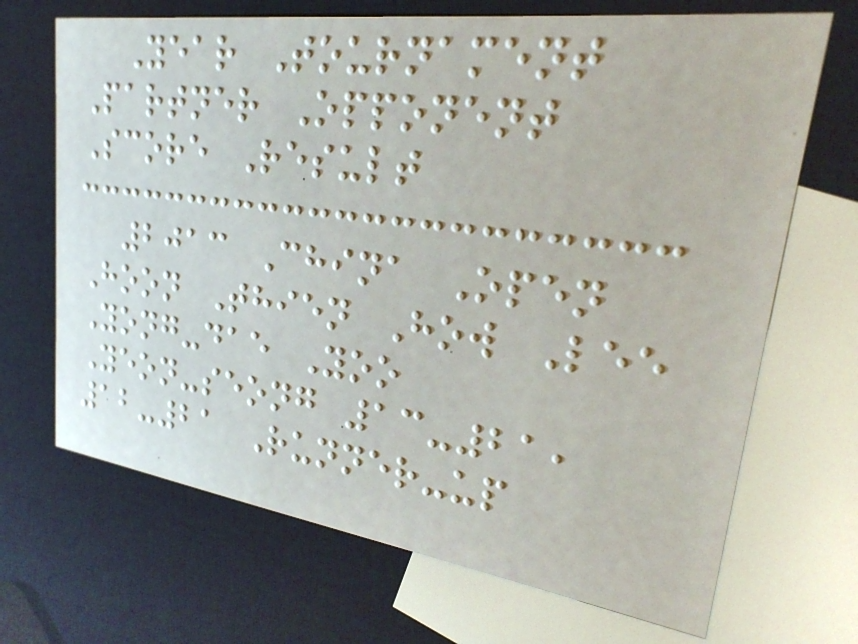Year Tournament
Partner Opponent
Score Result
2013 China Open
Hoon Thien How Lee
Yong-dae Yoo
Yeon-seong 13-21,
12-21 Runner-up
